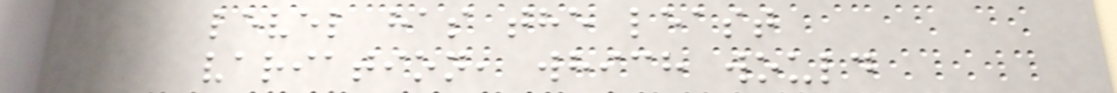level has the least
variation, which would
